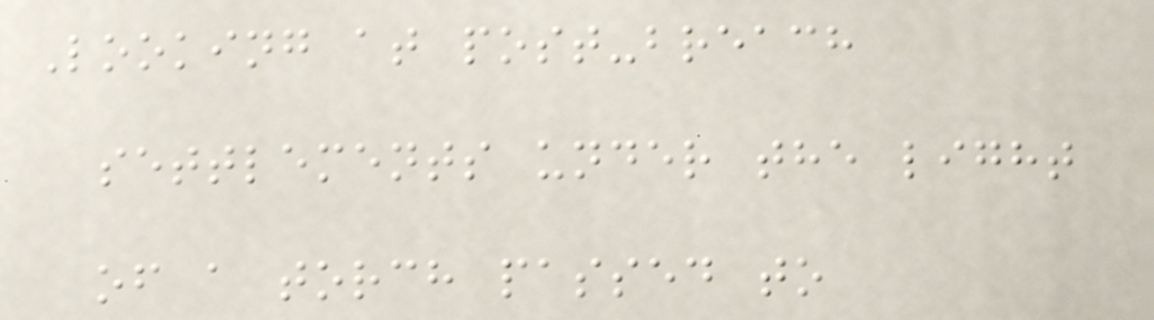Looking at post-breach
settlements under the light
of a torch passed to
